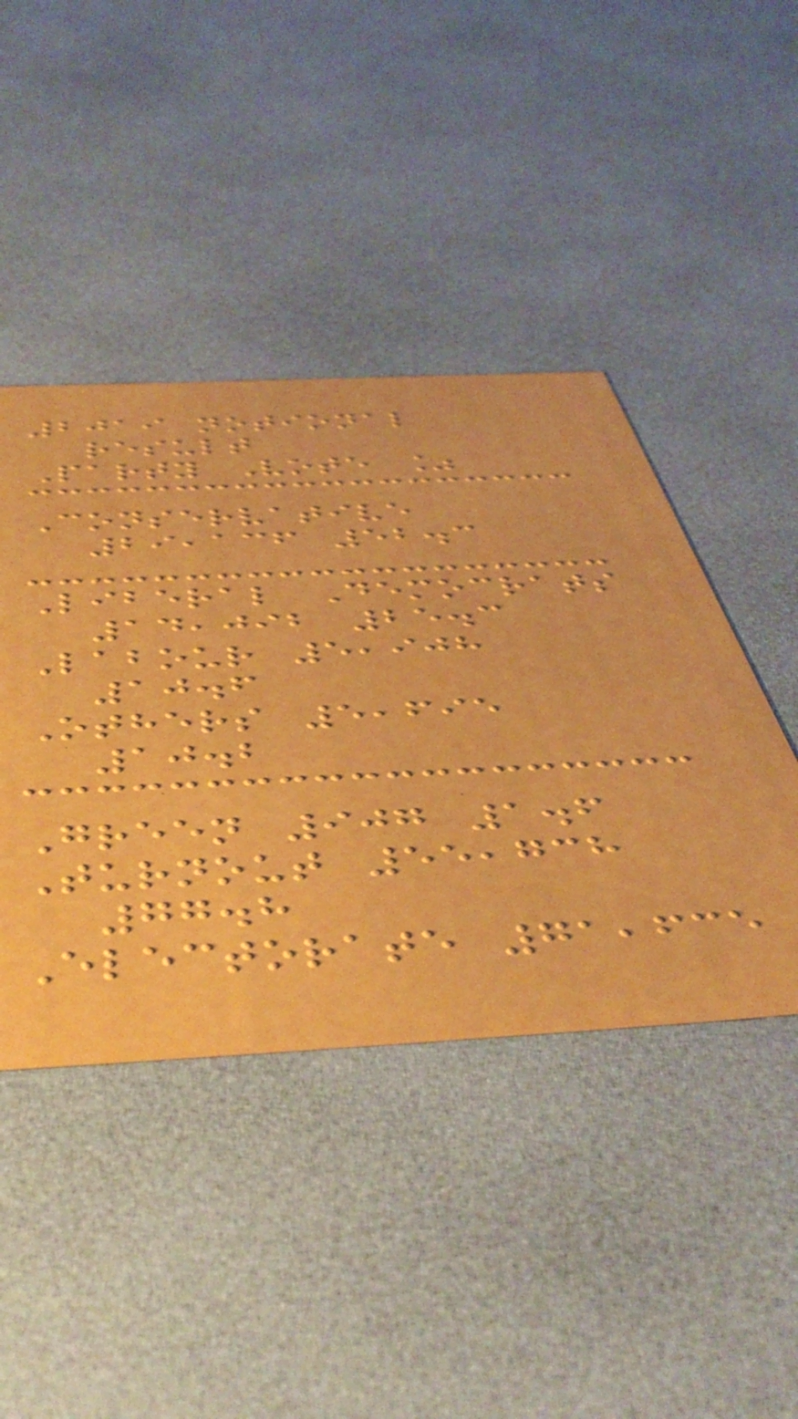2019 notional
result
Party Vote %
Conservative
29,136 52.3
Liberal Democrats
14,092 25.3
Labour 5,908
10.6
Others 5,695
10.2
Green 907 1.6
Turnout 55,738
77.8
Electorate 71,635
